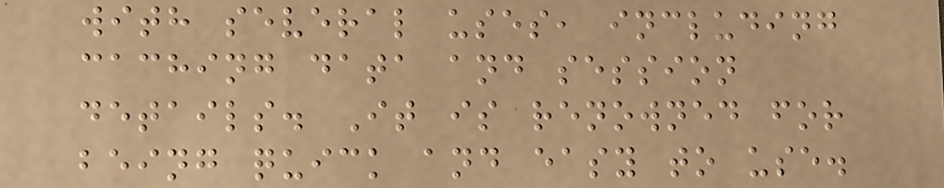with several uses, including
caching data and session
details. It is renowned for
being quick and easy to use.
